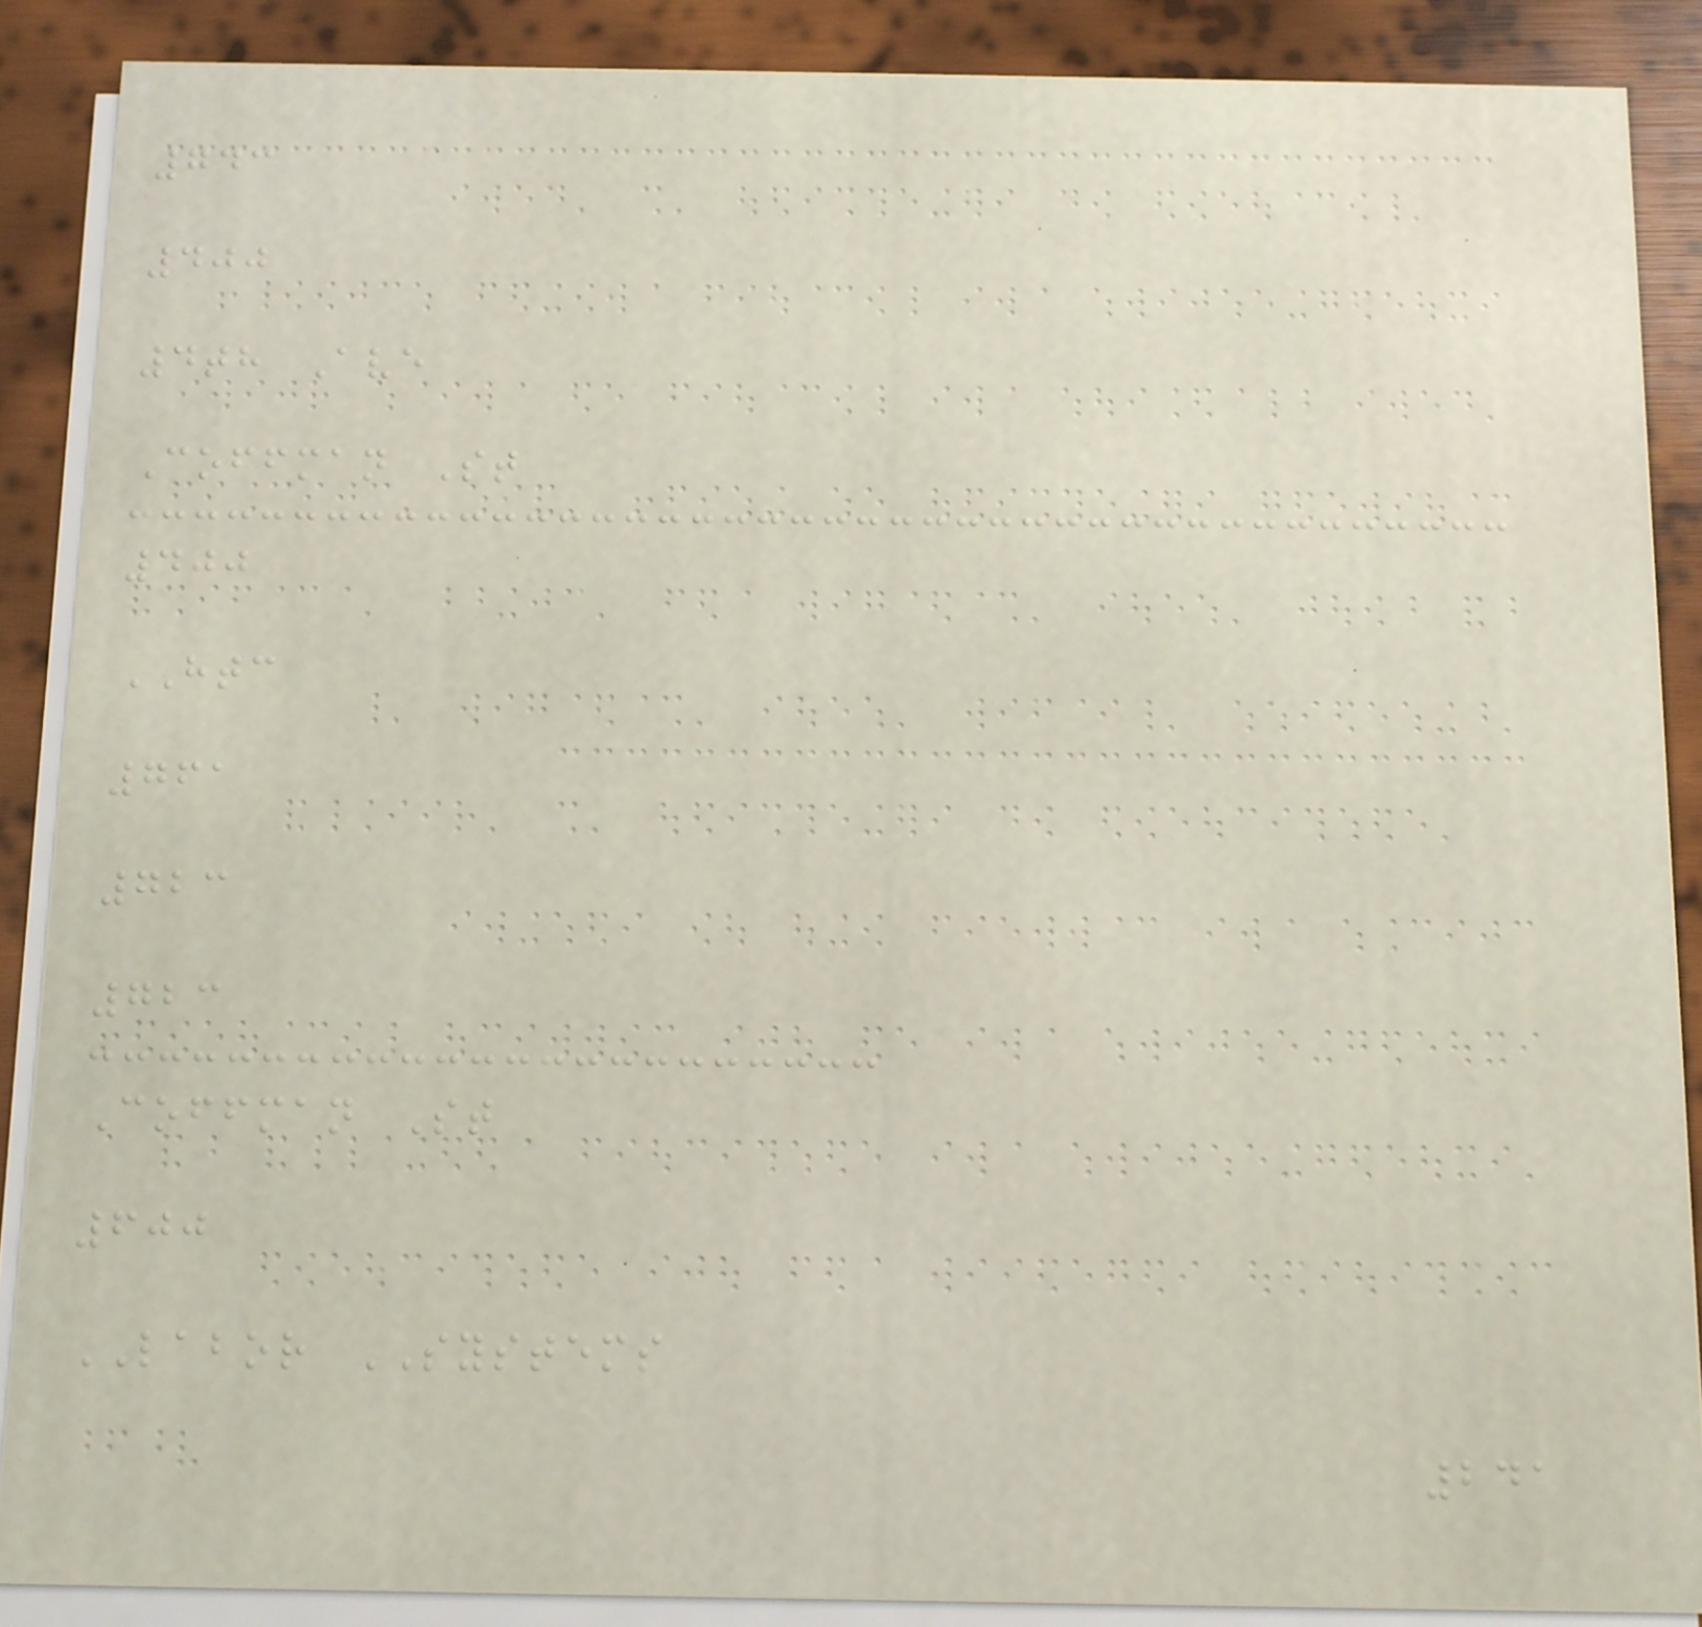743
400
4th Ave
Coffman St
400
HTC
761
723
723
Coffman St
600
LABOR SYSTEMS
241
